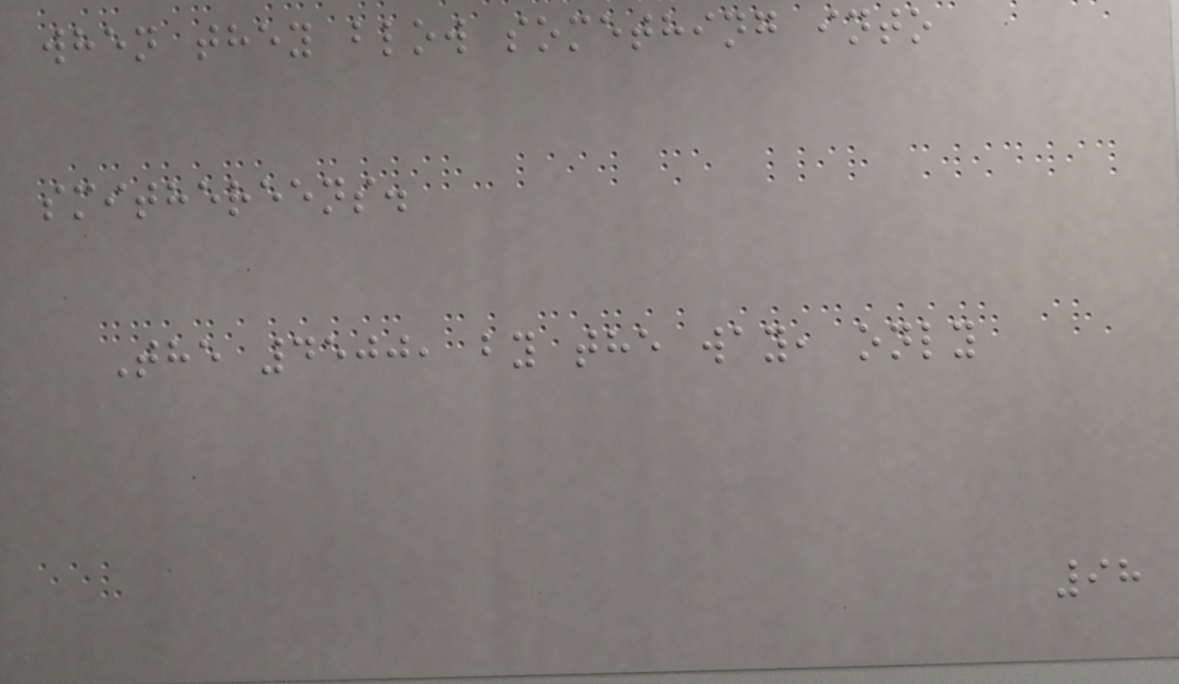when they blow something into
smithereens.
The 4500, by the way, only
98
